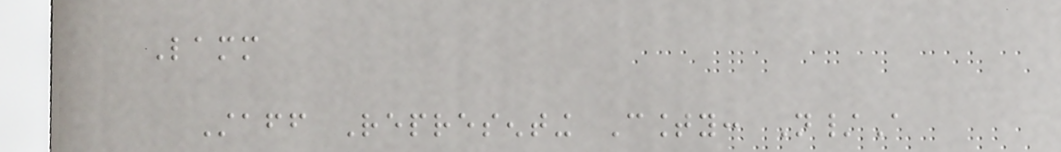Lamm
Staff Representing County: N/A
